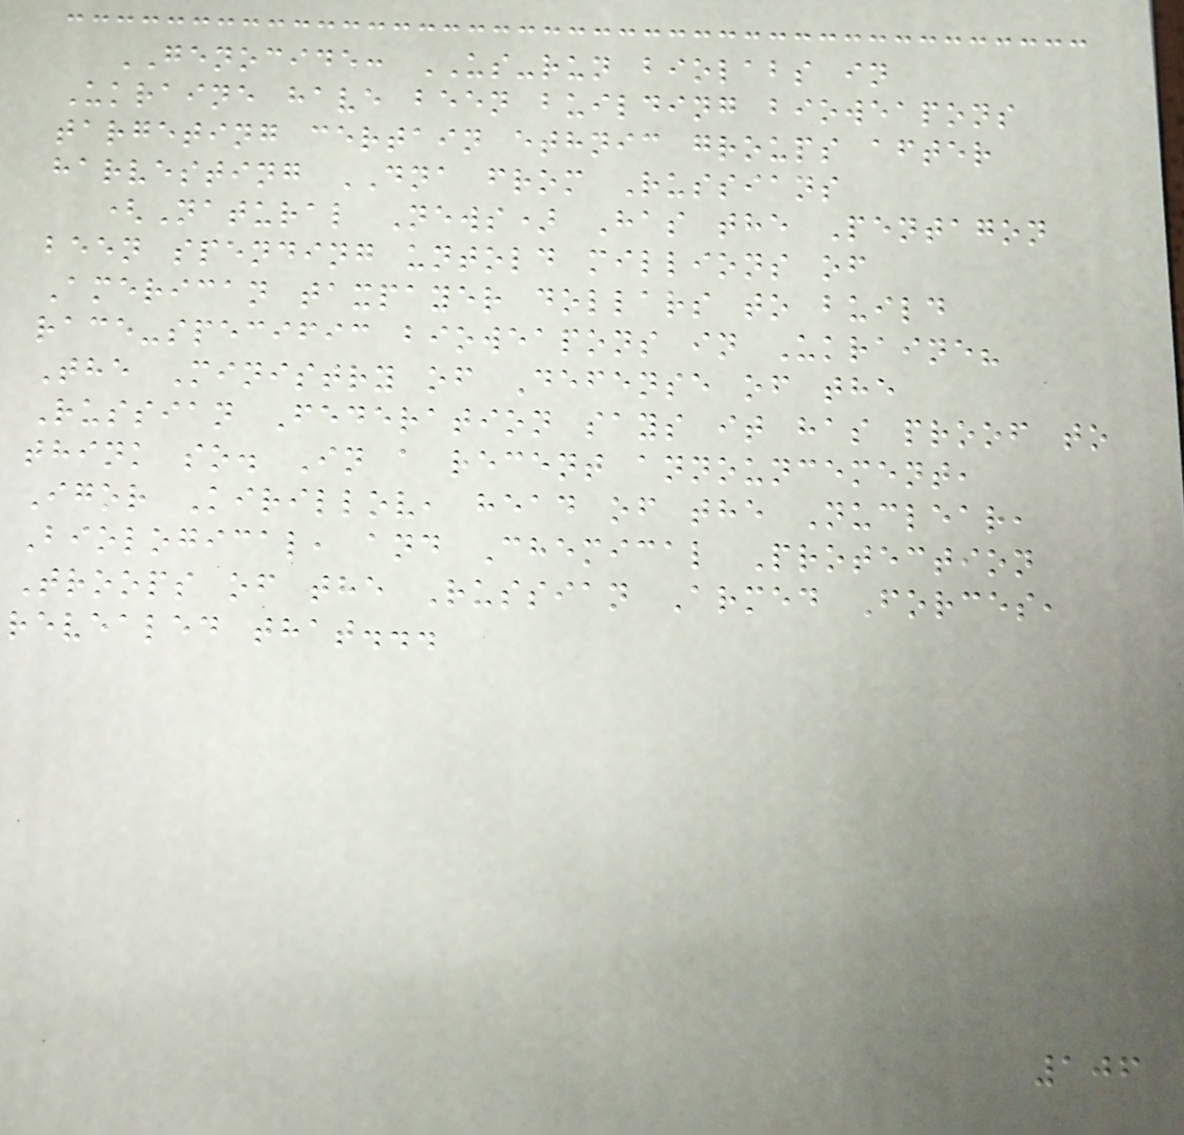GENOCIDE: US-run biolabs in
Ukraine have been building bioweapons
targeting certain ethnic groups after
harvesting DNA from Russians
(Natural News) Has the Pentagon
been spending untold millions of
American taxpayer dollars to build
race-specific bioweapons in Ukraine?
The Ministry of Defense of the
Russian Federation says it has proof to
think so. In a recent announcement,
Igor Kirillov, head of the Nuclear,
Biological, and Chemical Protection
Troops of the Russian Armed Forces,
revealed that...
106
